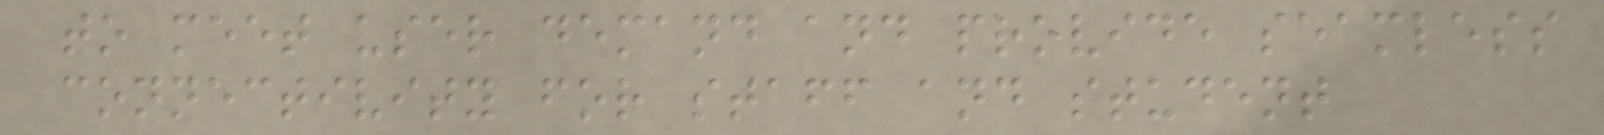to meet user demand and provide seamless
connectivity for staff and student
